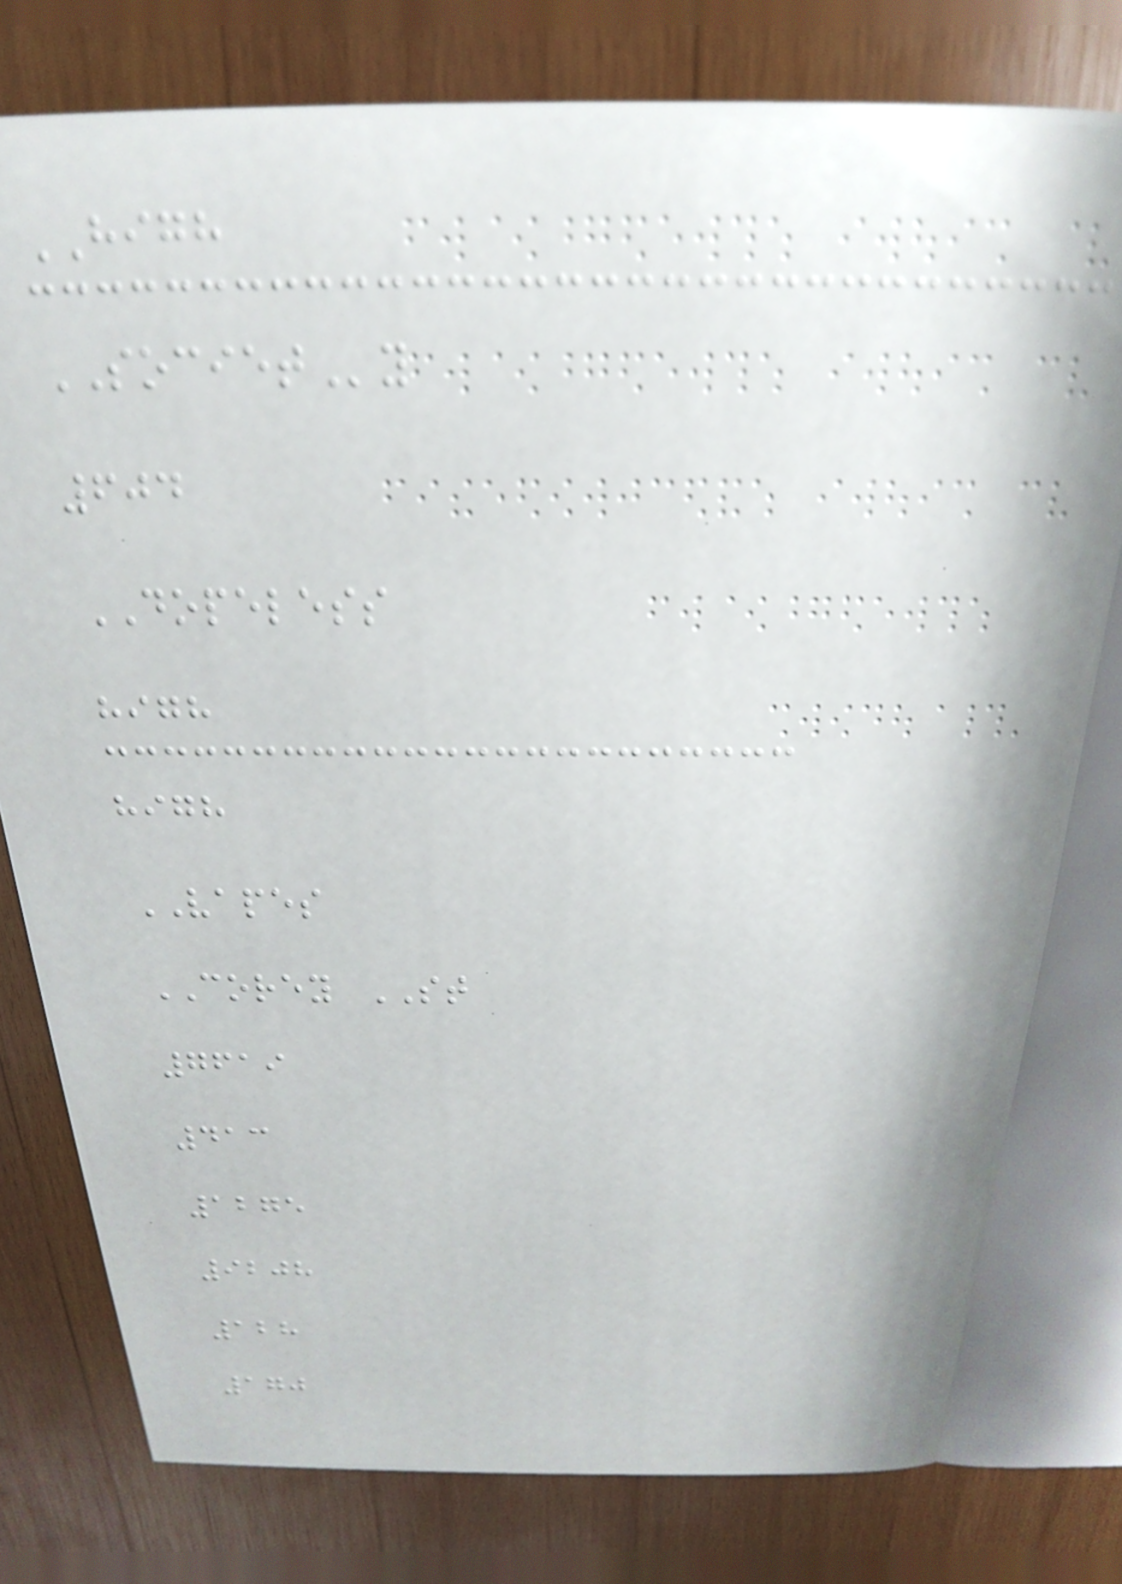HIGH
SOCIETy
604
DOPELESS
high
high
VAPES
COREY ST
7619
413
1275
9208
128
170
